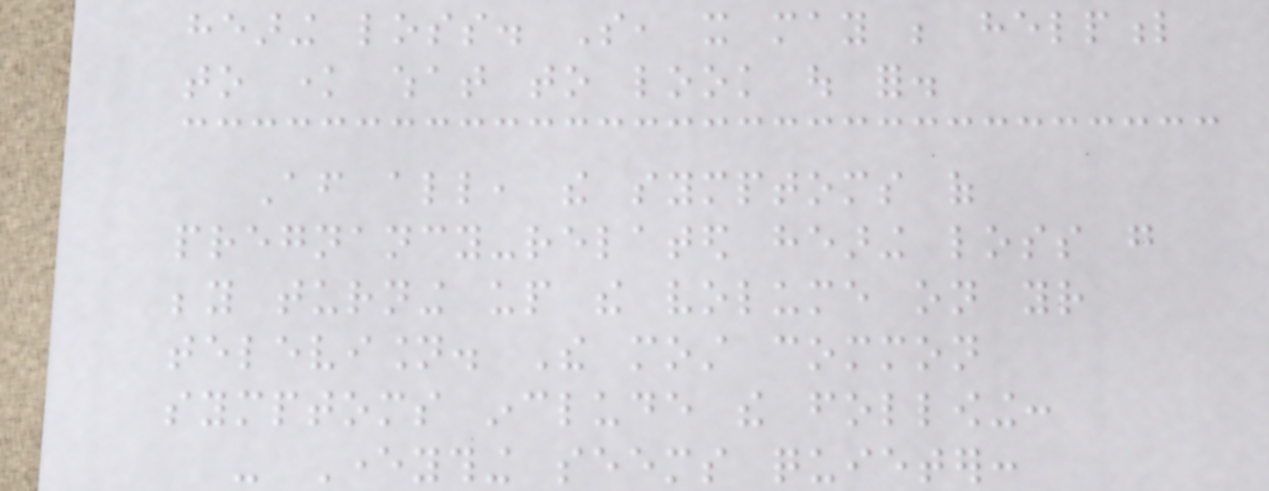hearing loss. So, it may be helpful
to know what to look out for.
After all, the symptoms of
pregnancy-related hearing loss go
beyond turning up the volume on your
television. The most common
symptoms include the following:
- Everything seems quieter:
